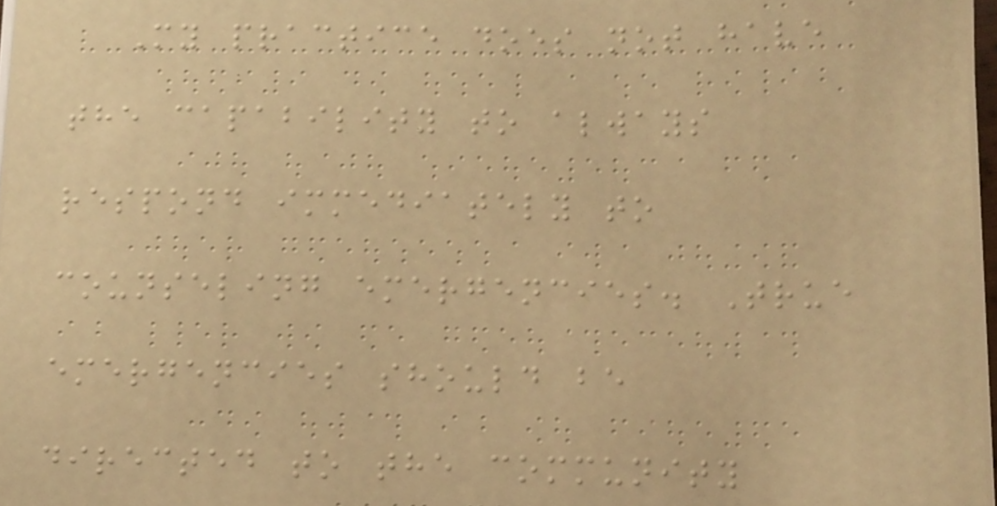My practice does not have
the capability to always
respond immediately to
counseling emergencies. True
emergencies should be
directed to the community
